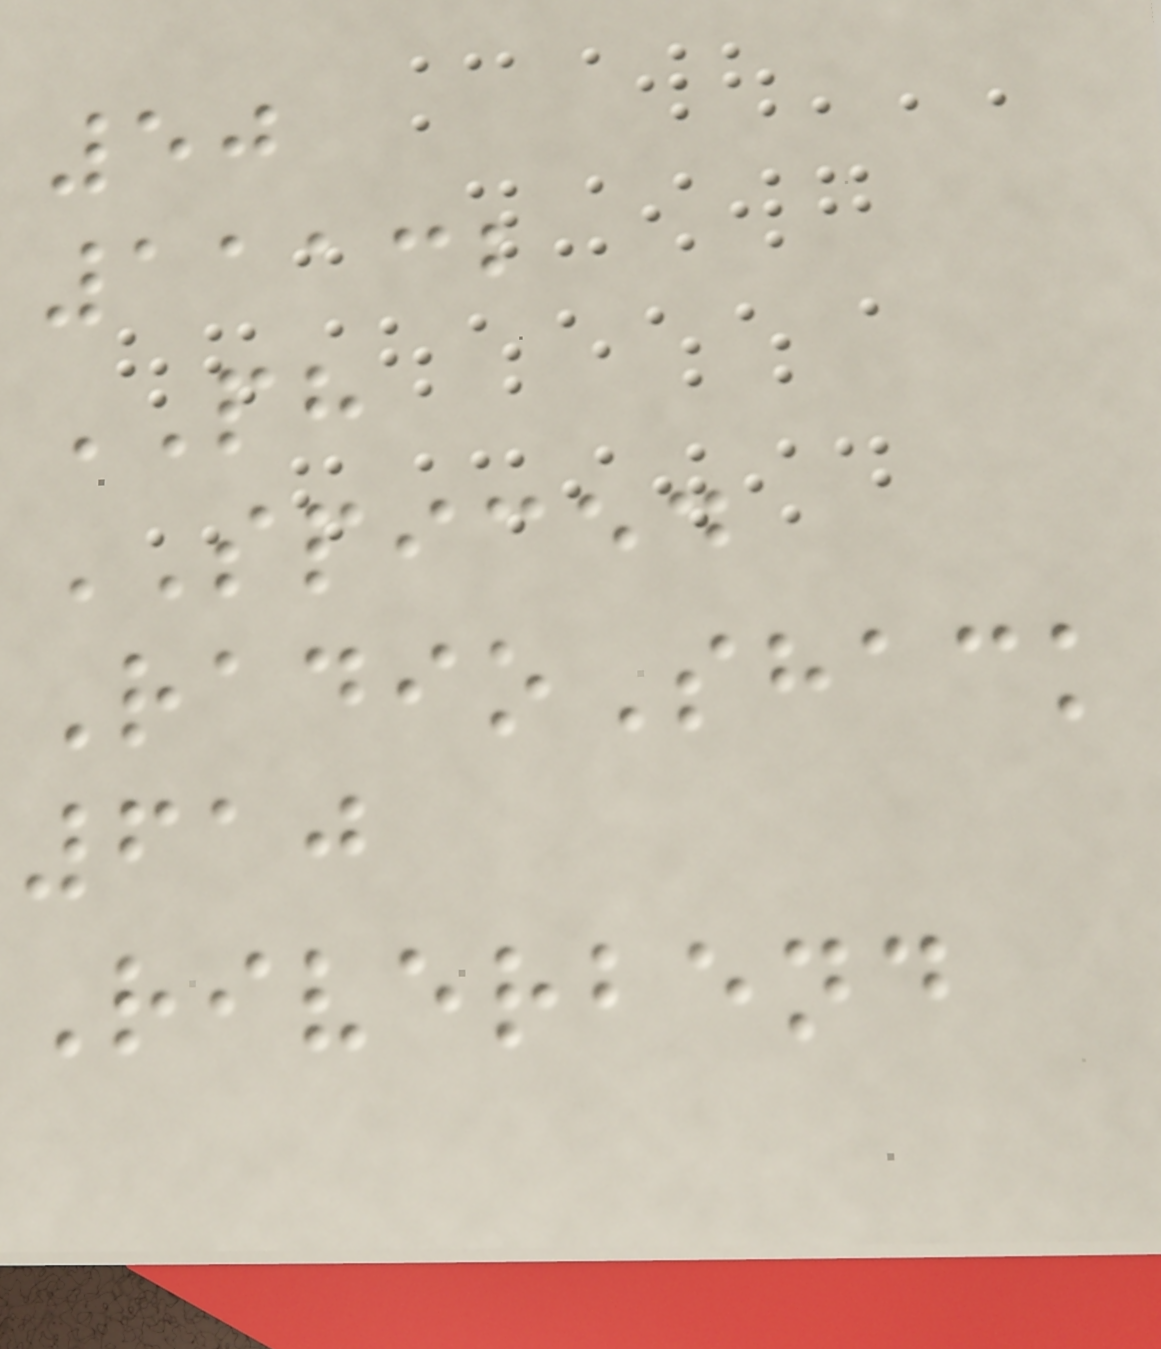50
11132
PH
SPICED
RadioShack
610
Riverbend
